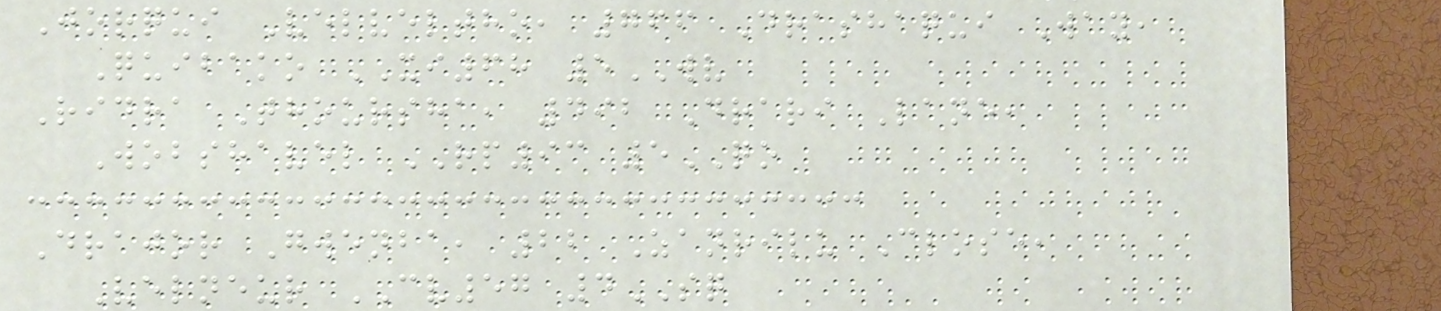Jorqui Velveltho, 766 Drashaqui Way,
Quibako XI68 5WV
Ridra Thoursha, 492 Drari Lane,
Wobshavel RP93 5QO
Drajor Gwenba, 22 Zanrilu Close,
Velneur CV57 4SQ
